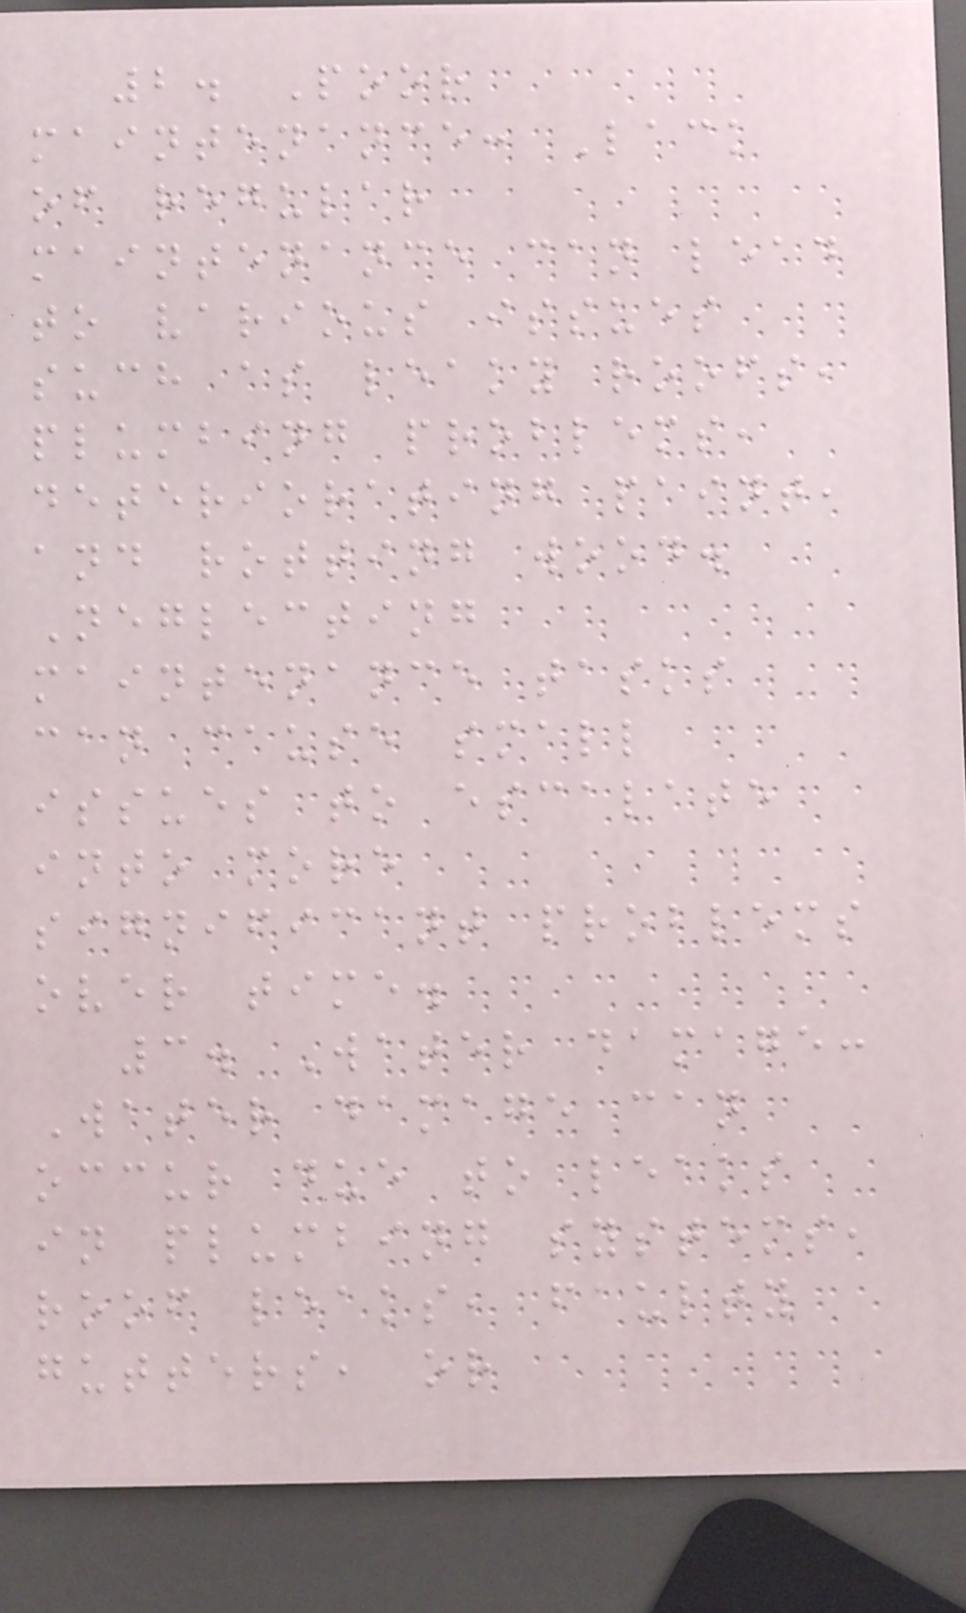2. Poor
maintenance: Lack
of regular
maintenance can lead
to various issues
such as leaky roofs,
plumbing problems,
deteriorating paint,
and rotting wood.
Neglecting
maintenance tasks
can cause small
issues to escalate
into more
significant problems
over time.
3. Water damage:
Water damage can
occur due to leaks
in plumbing systems,
roof leaks, faulty
gutters, or
